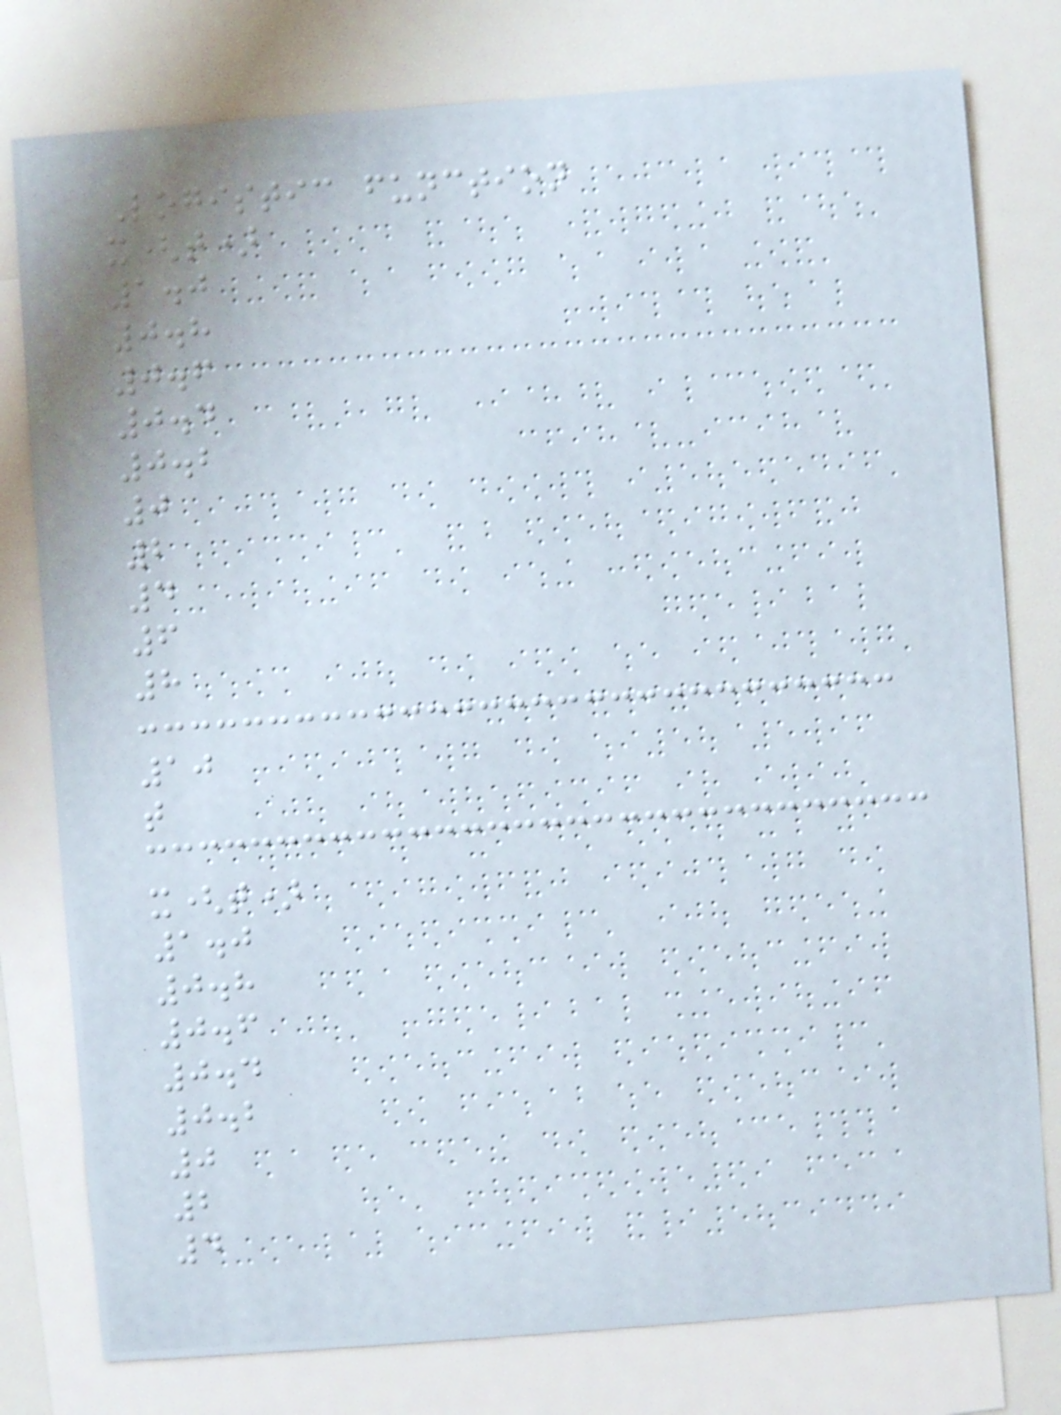Logistic function
x(t)
1.0
0.8
0.6
0.4
0.2
0
2
4
6
8
10
t
x(t)
1.0
0.8
0.6
0.4
0.2
0
2
4
